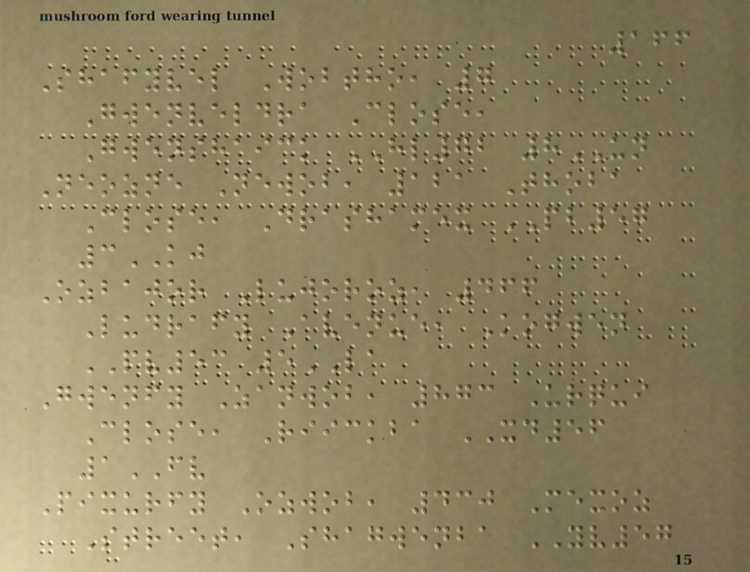166
Shafyvel Wobtho, 7
Gwenveldra Close,
Gwenshaick HL72 8UN
Neozne Newob, 121 Thoba
Close, Drashamex PB57
3KJ
Ozbajor Lujoroz, 466
Ludrafy Avenue, Kogwen
PV53 5LA
Gwenfy Zanwob, 873 Urqui
Close, Riickba XD56
1FV
Pixurfy Ozwob, 430 Mexoz
Street, Shagwenba YV57
